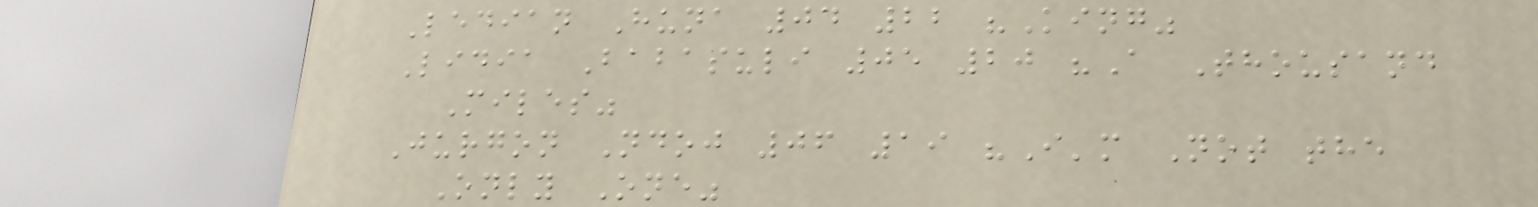Ledian Huna 04 22 "King"
Lidia Babasuli 05 20 "A Thousand
Miles"
Jurgon Ndoj 06 19 "I'm Not the
Only One"
